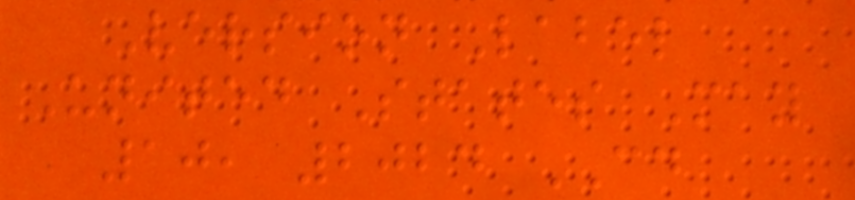Version Label
United States May
10, 2024 CD
